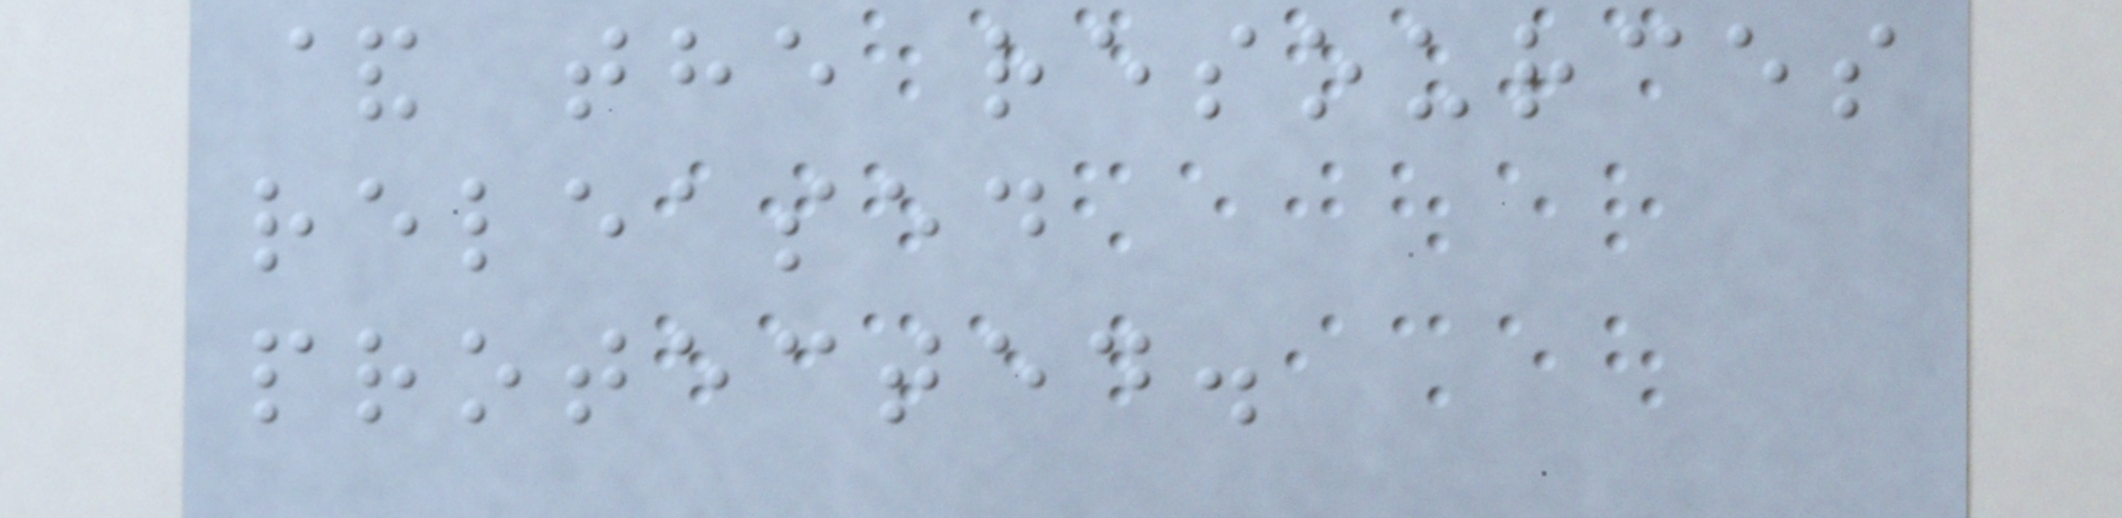& the resources
released
protected.
